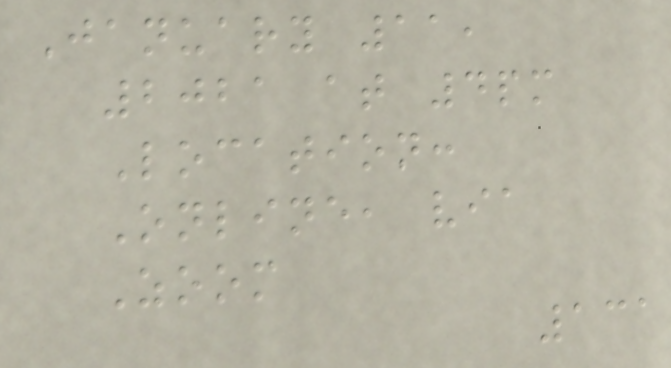January 11,
2021 at 4pm
Location:
Online, via
Zoom
131
